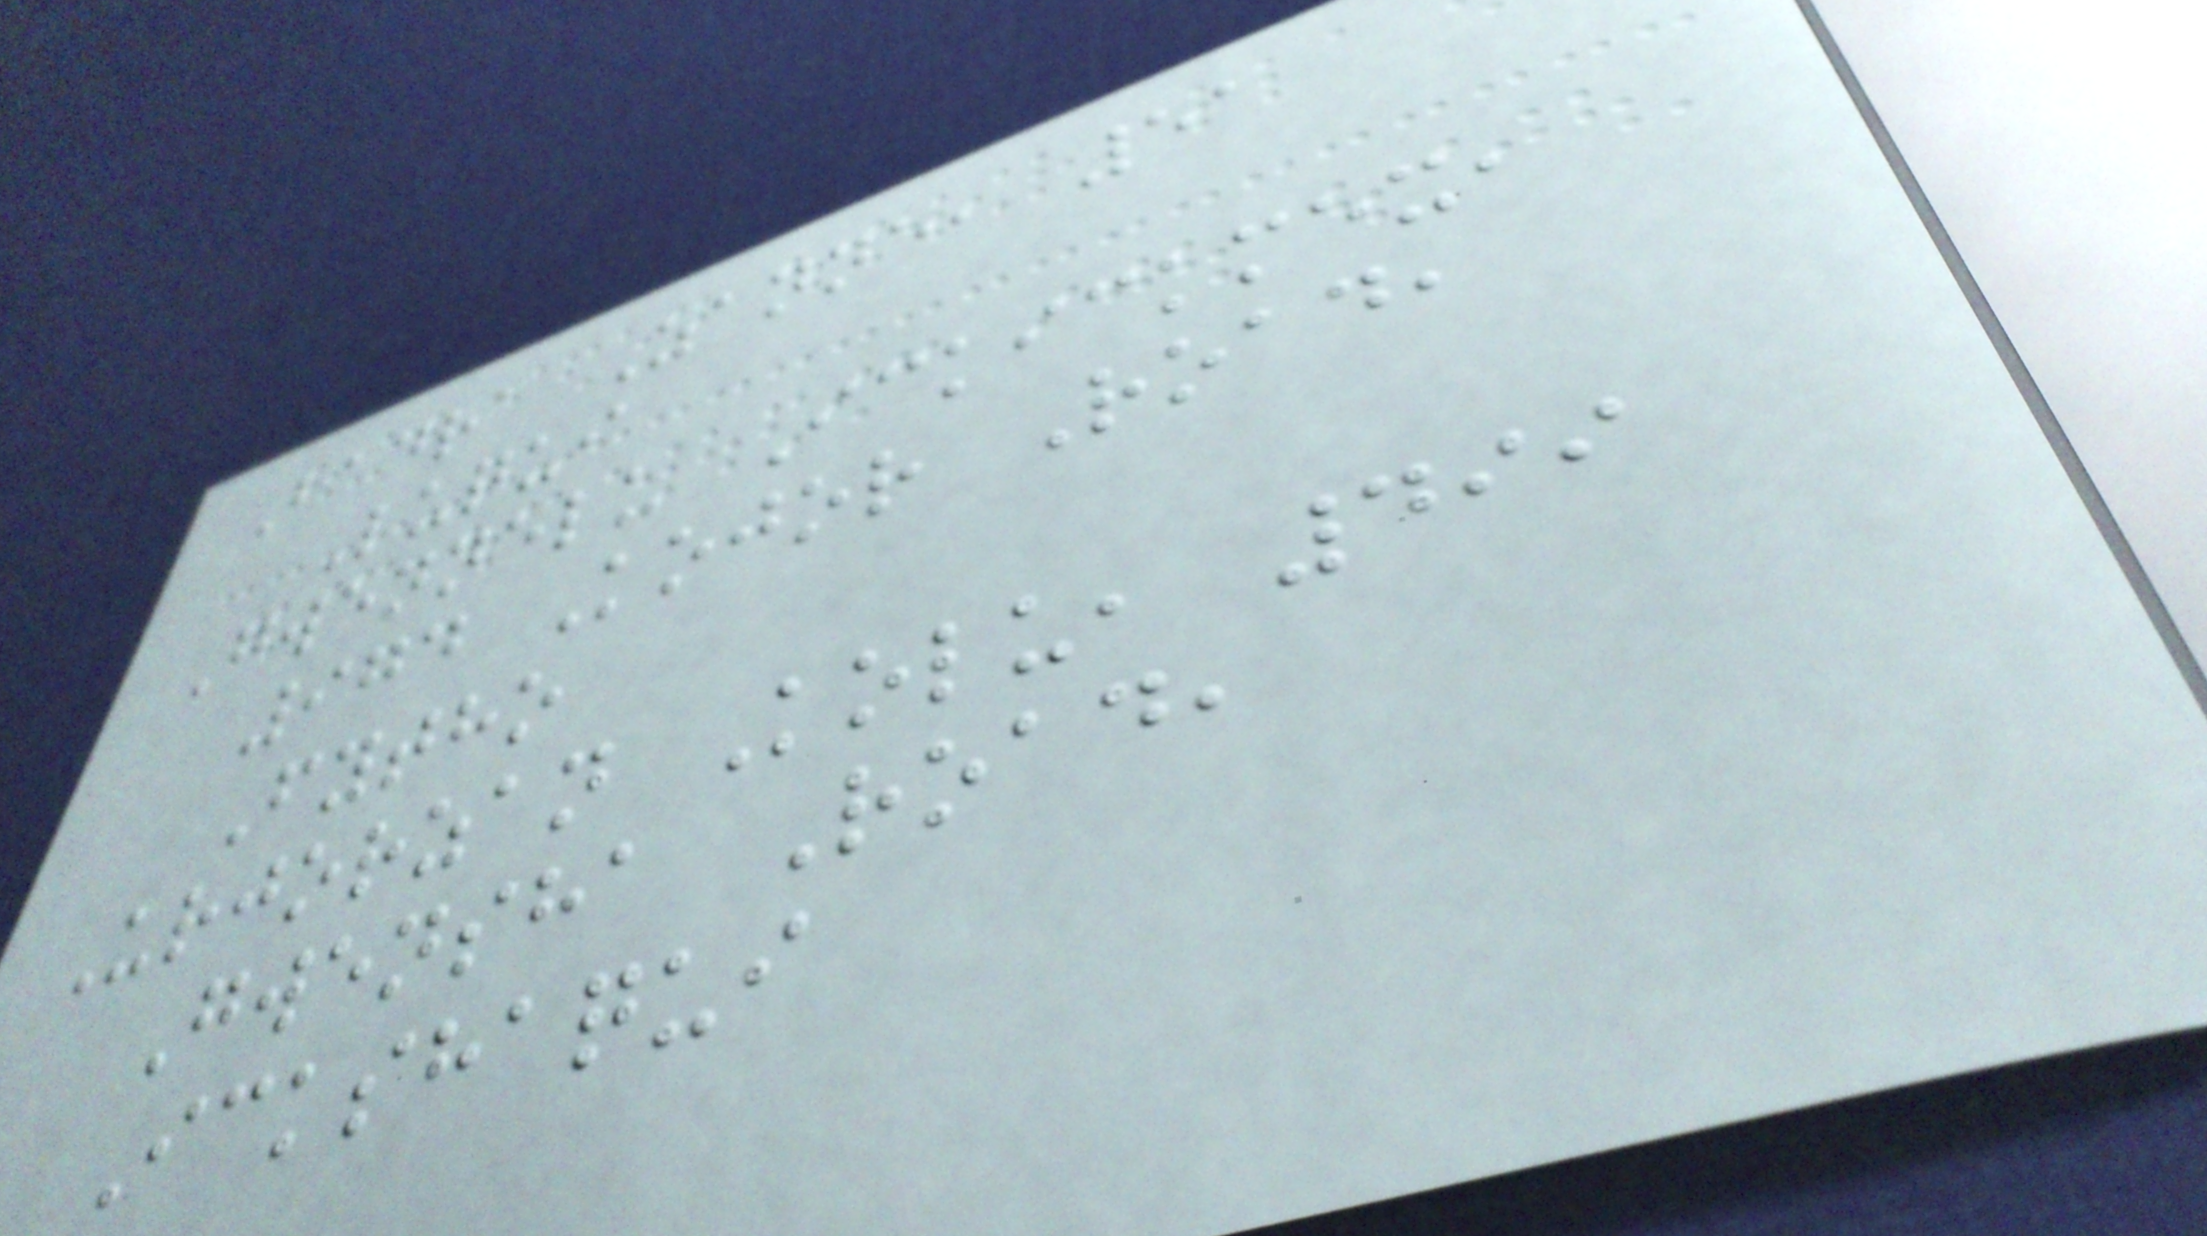Badra Zanne, 51
Luqui
Gwennelu Ickickmex,
974 Kojor Road,
Fytho
Urjorzan Kolu, 499
Gwensha Road,
Ickshaqui
